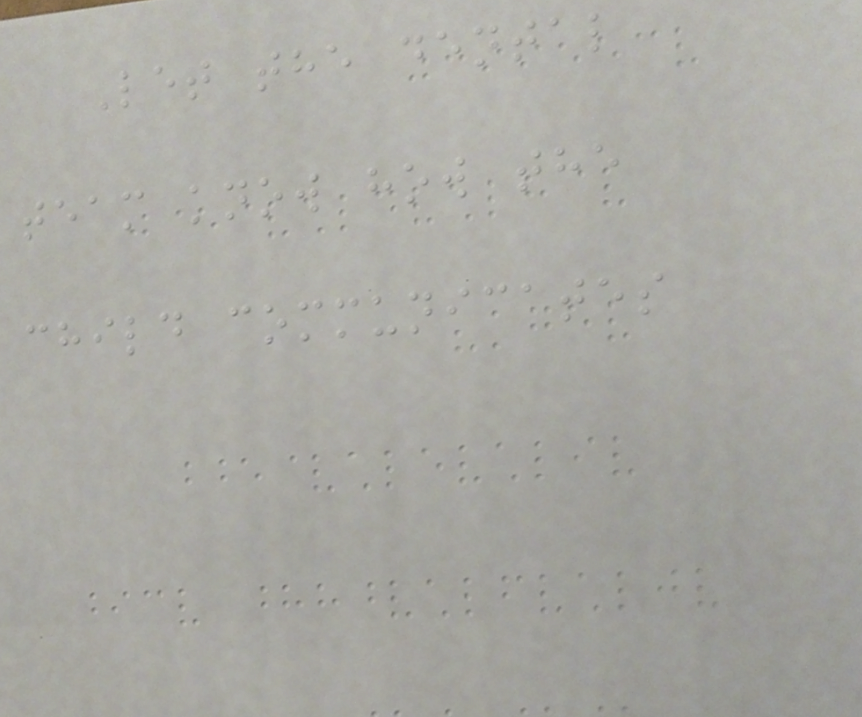Let the dental
team know how the
child communicates
